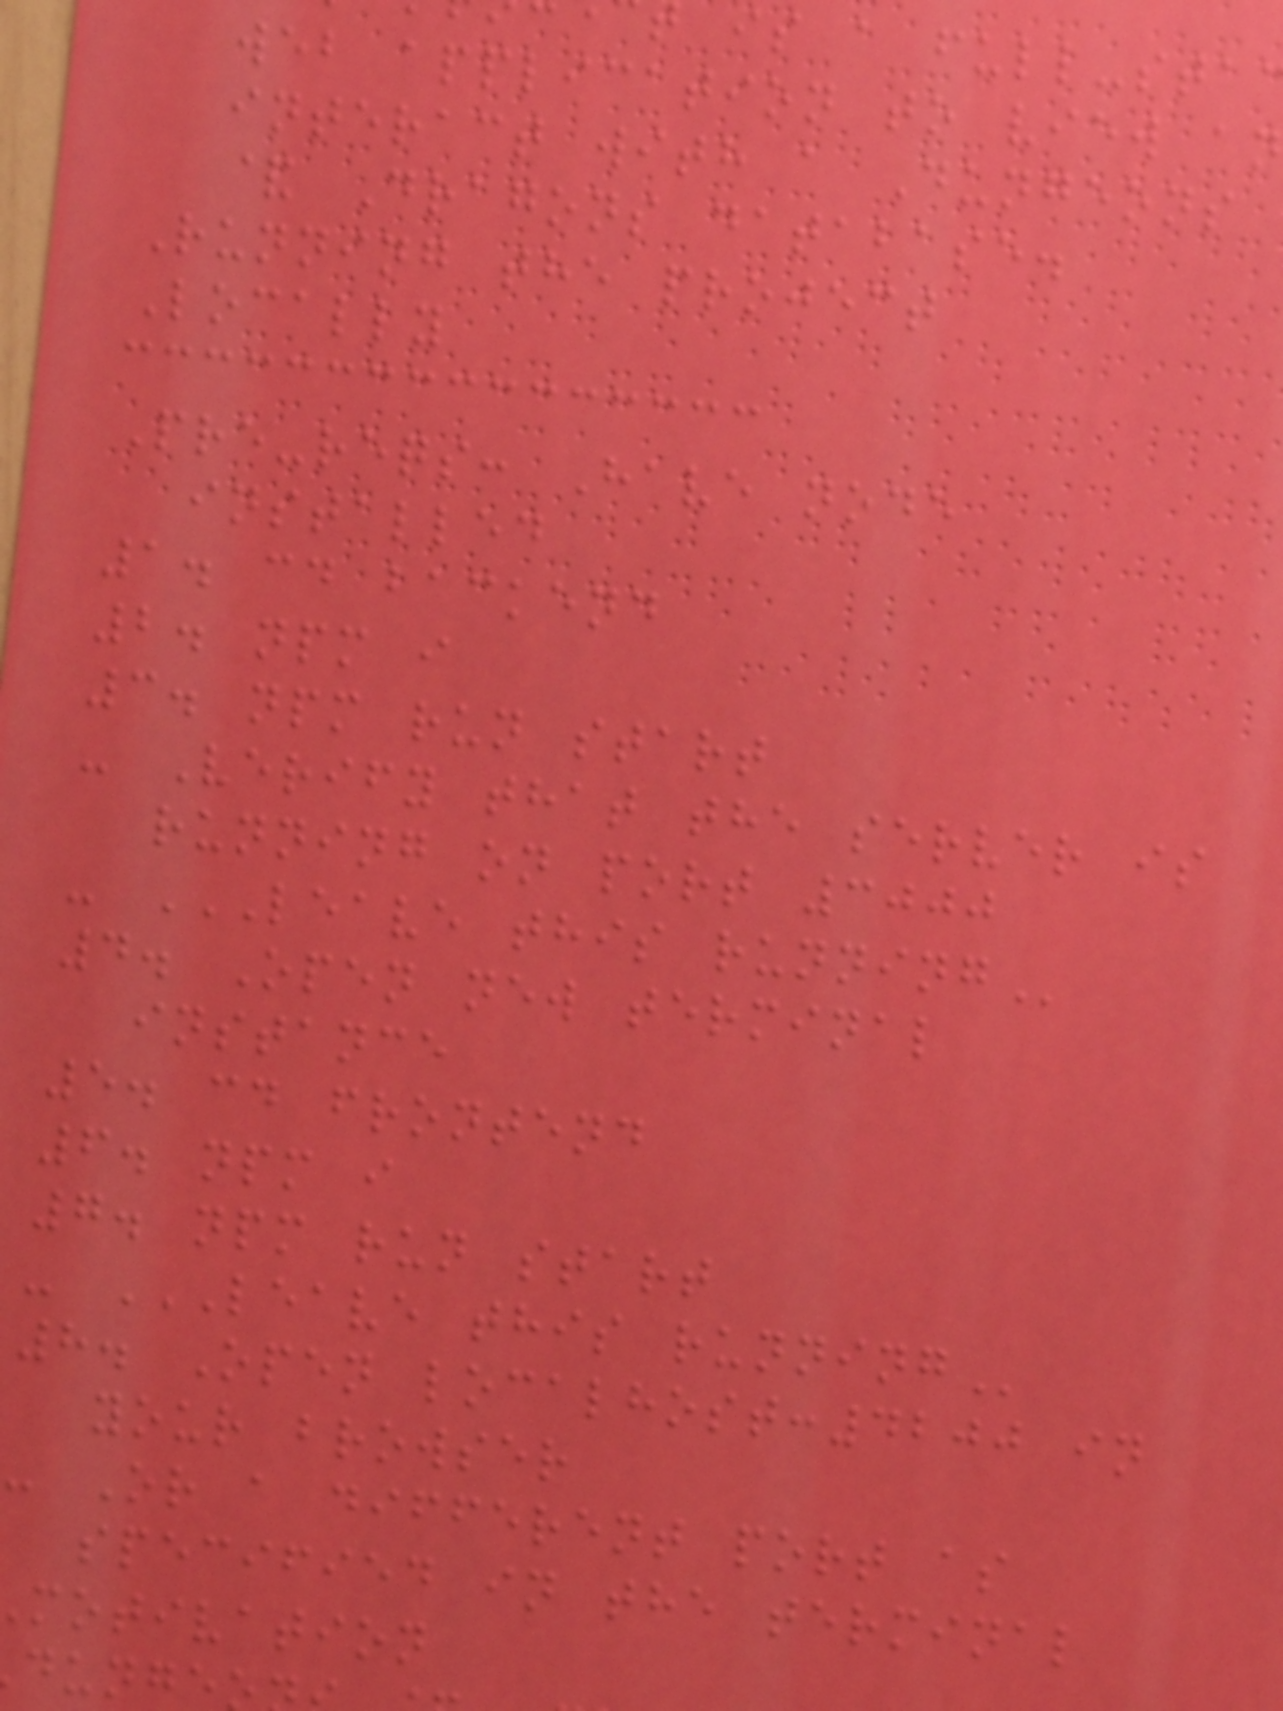is a full-sta
web application to view an
interact with a Dungeons
& Dragons database.
Running the project
Locally
Pre-reqs: Have node
installed
1. cd backend
2. npm i
3. npm run start
- Verify that the server is
running on port 3000
- LEAVE THIS RUNNING
4. Open new terminal
instance
5. cd frontend
6. npm i
7. npm run start
- LEAVE THIS RUNNING
8. Open localhost:4200 in
your browser
- Or a different port as
specified in the terminal
motivation
